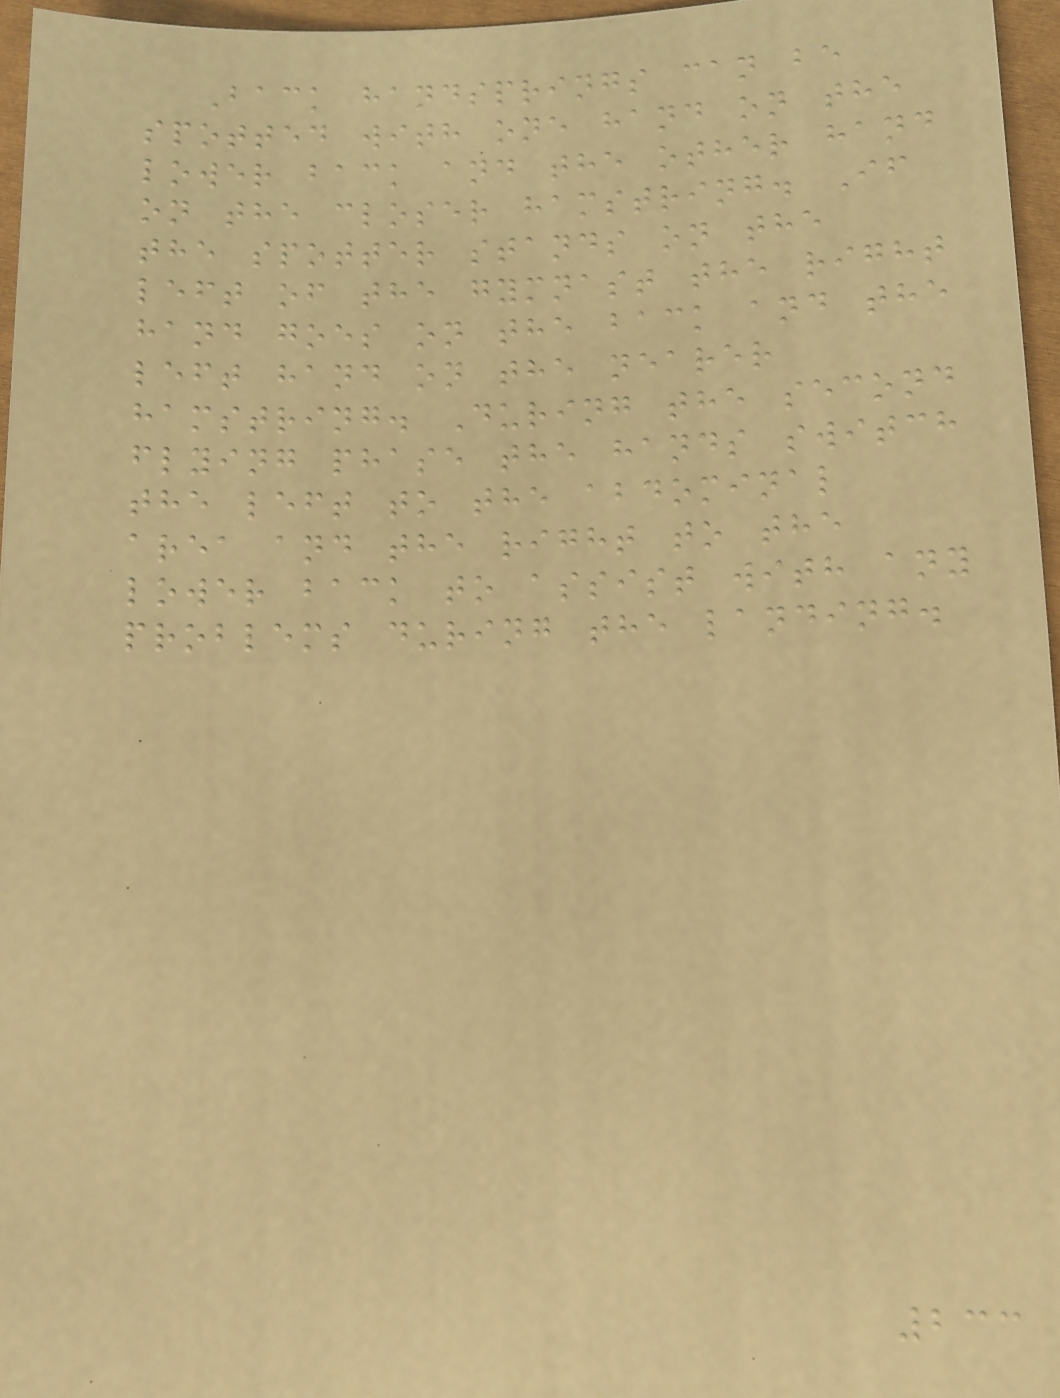Back handsprings can be
spotted with one hand on the
lower back and the other hand
on the closer hamstring. If
the spotter stands on the
left of the gymnast the right
hand goes on the back and the
left hand on the nearer
hamstring. During the second
flying phase the hands switch
the left to the abdominal
area and the right to the
lower back to assist with any
problems during the landing.
233
